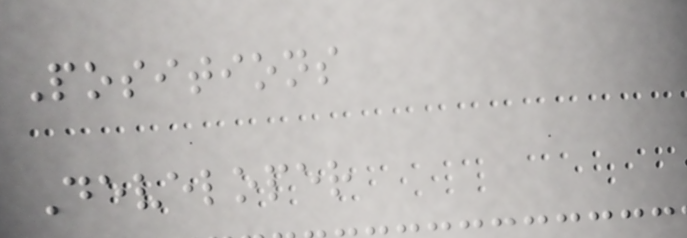Positions
Developer
